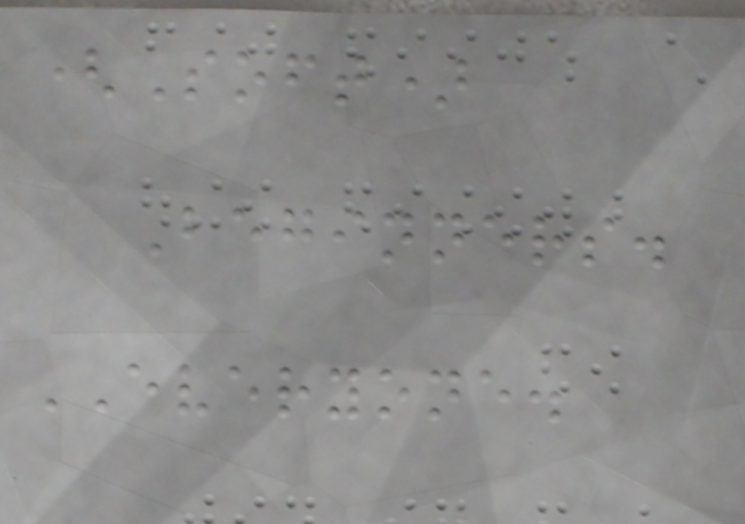(Soft)
Beginners.
EVERYONE.
